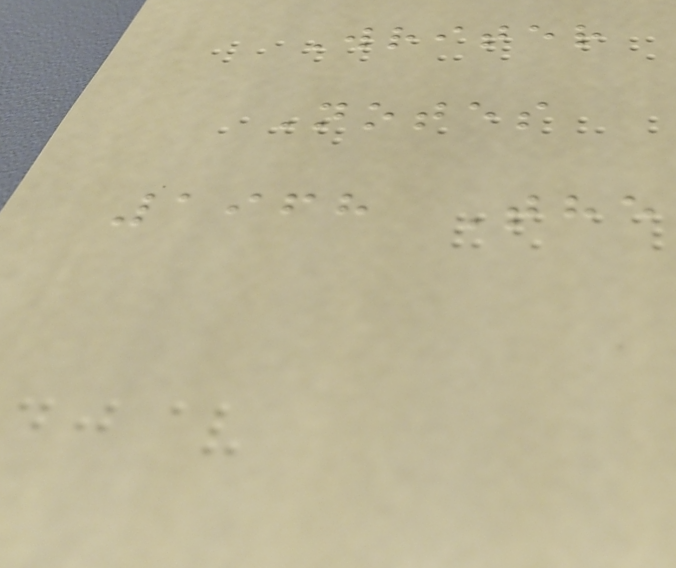Writer
Notes
1968 The
